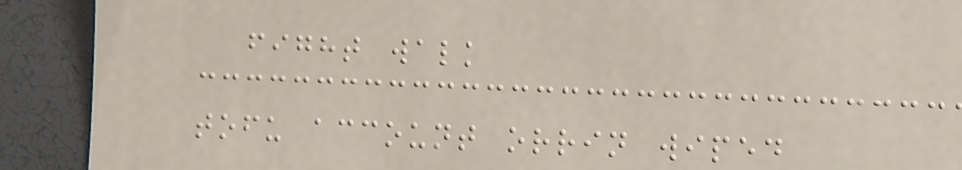fight walk
tofu account orrin wiped
